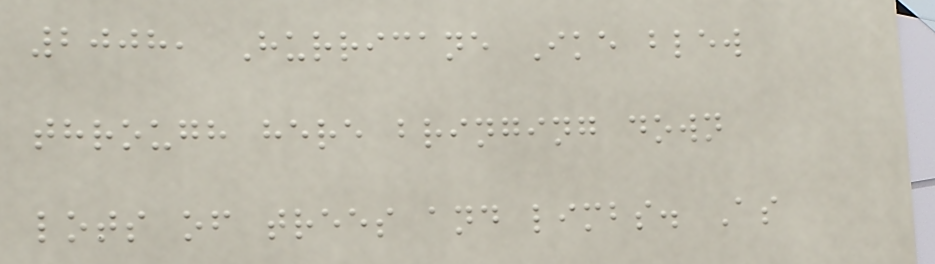2008, Hurricane Ike blew
through here bringing down
lots of trees and limbs. As
